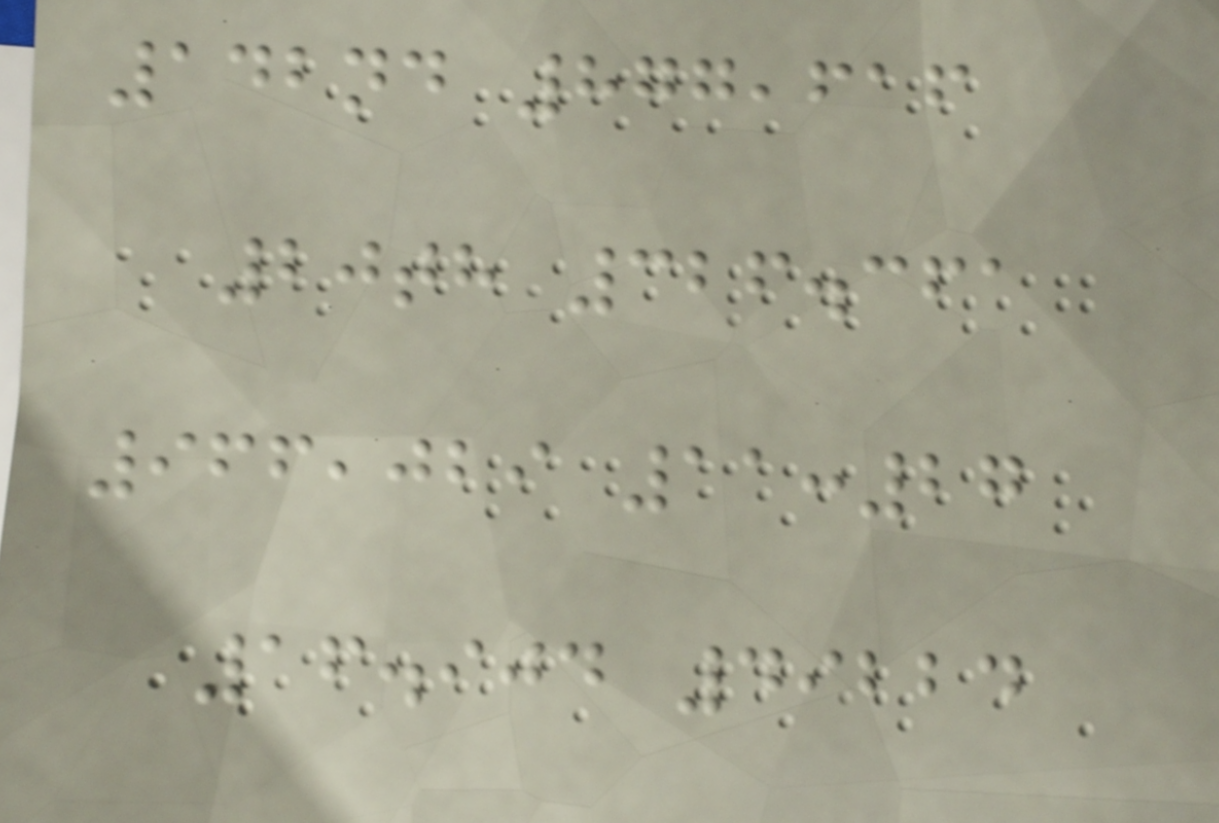142nd 877,616
20th 326.361
966,029 11:27
16.904 49224
